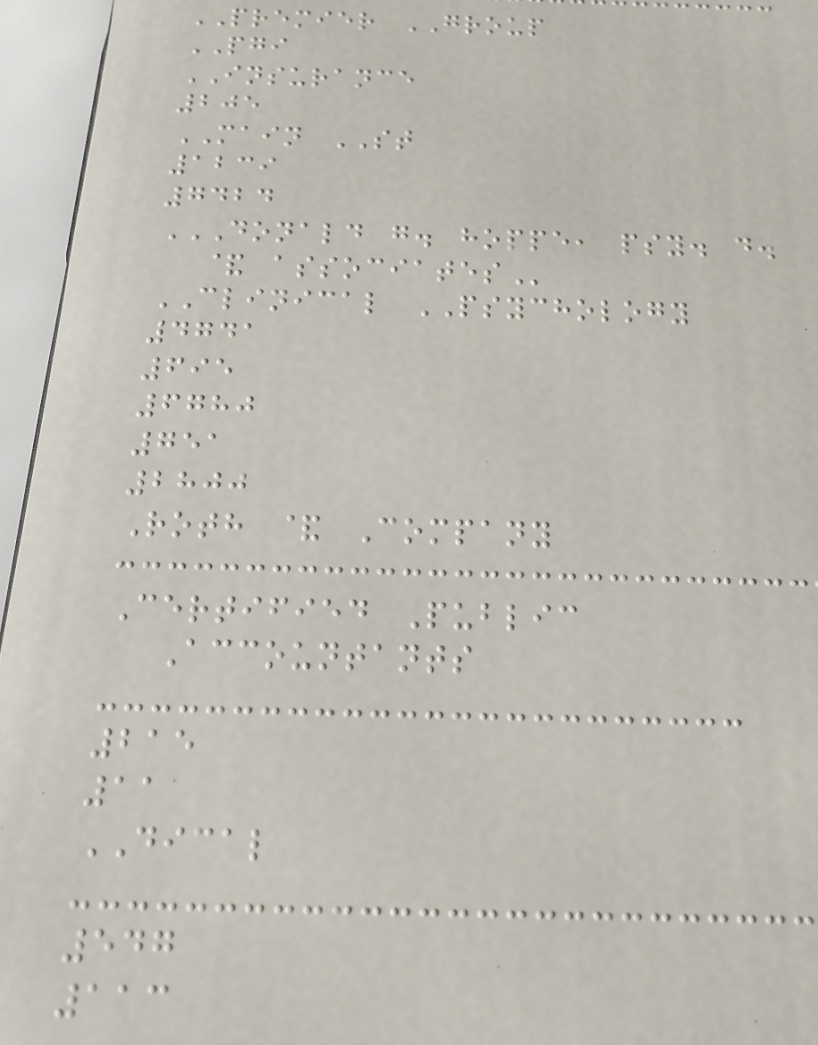PREMIER GROUP
PGI
INSURANCE
205
MAIN ST
1239
7424
DONALD G. HOPPE, PSY. D.
& ASSOCIATES
CLINICAL PSYCHOLOGY
4741
695
6780
751
2800
Roth & Company
Certified Public
Accountants
215
11
DICAL
547
113
